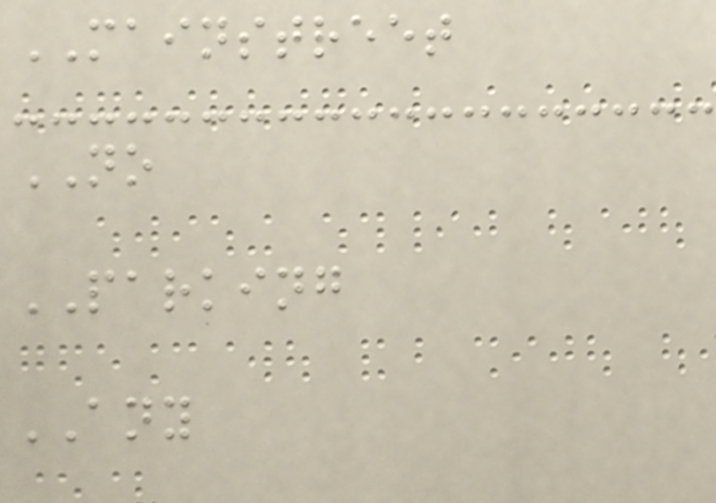MAINSTREET
NO
PARKING
ANY
